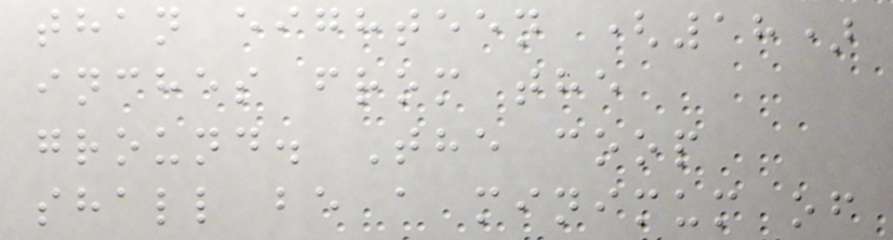than eighteen (18)
inches from the
ground. The coop
shall be a minimum of
